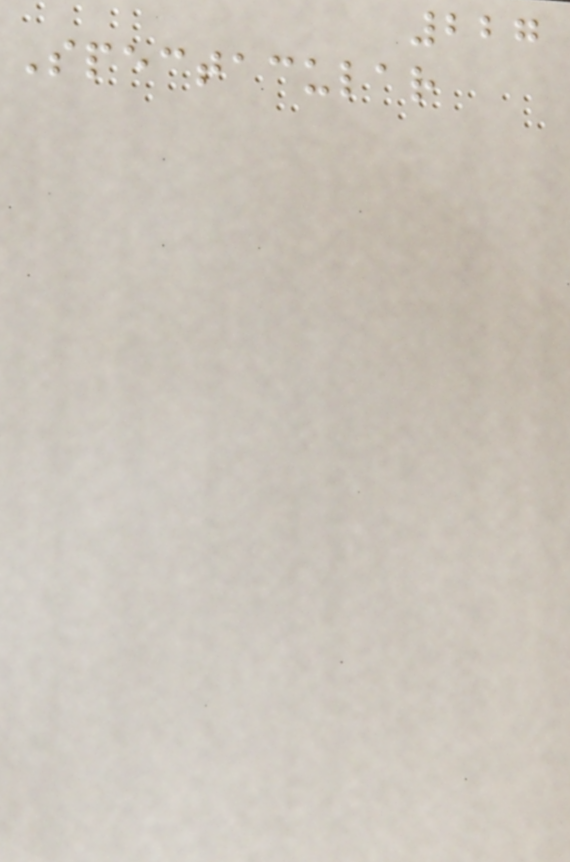227
Spectacular
